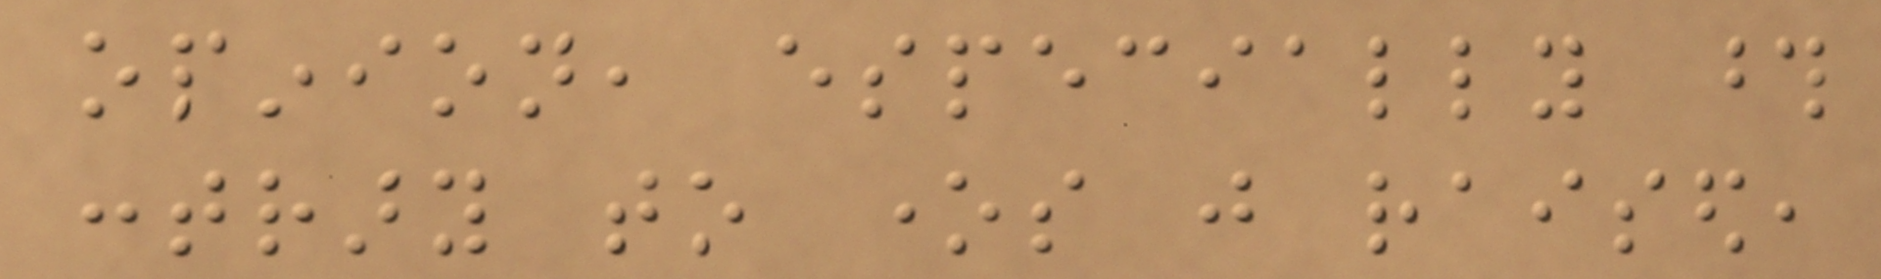opinion, especially those
contrary to ones just raised,
